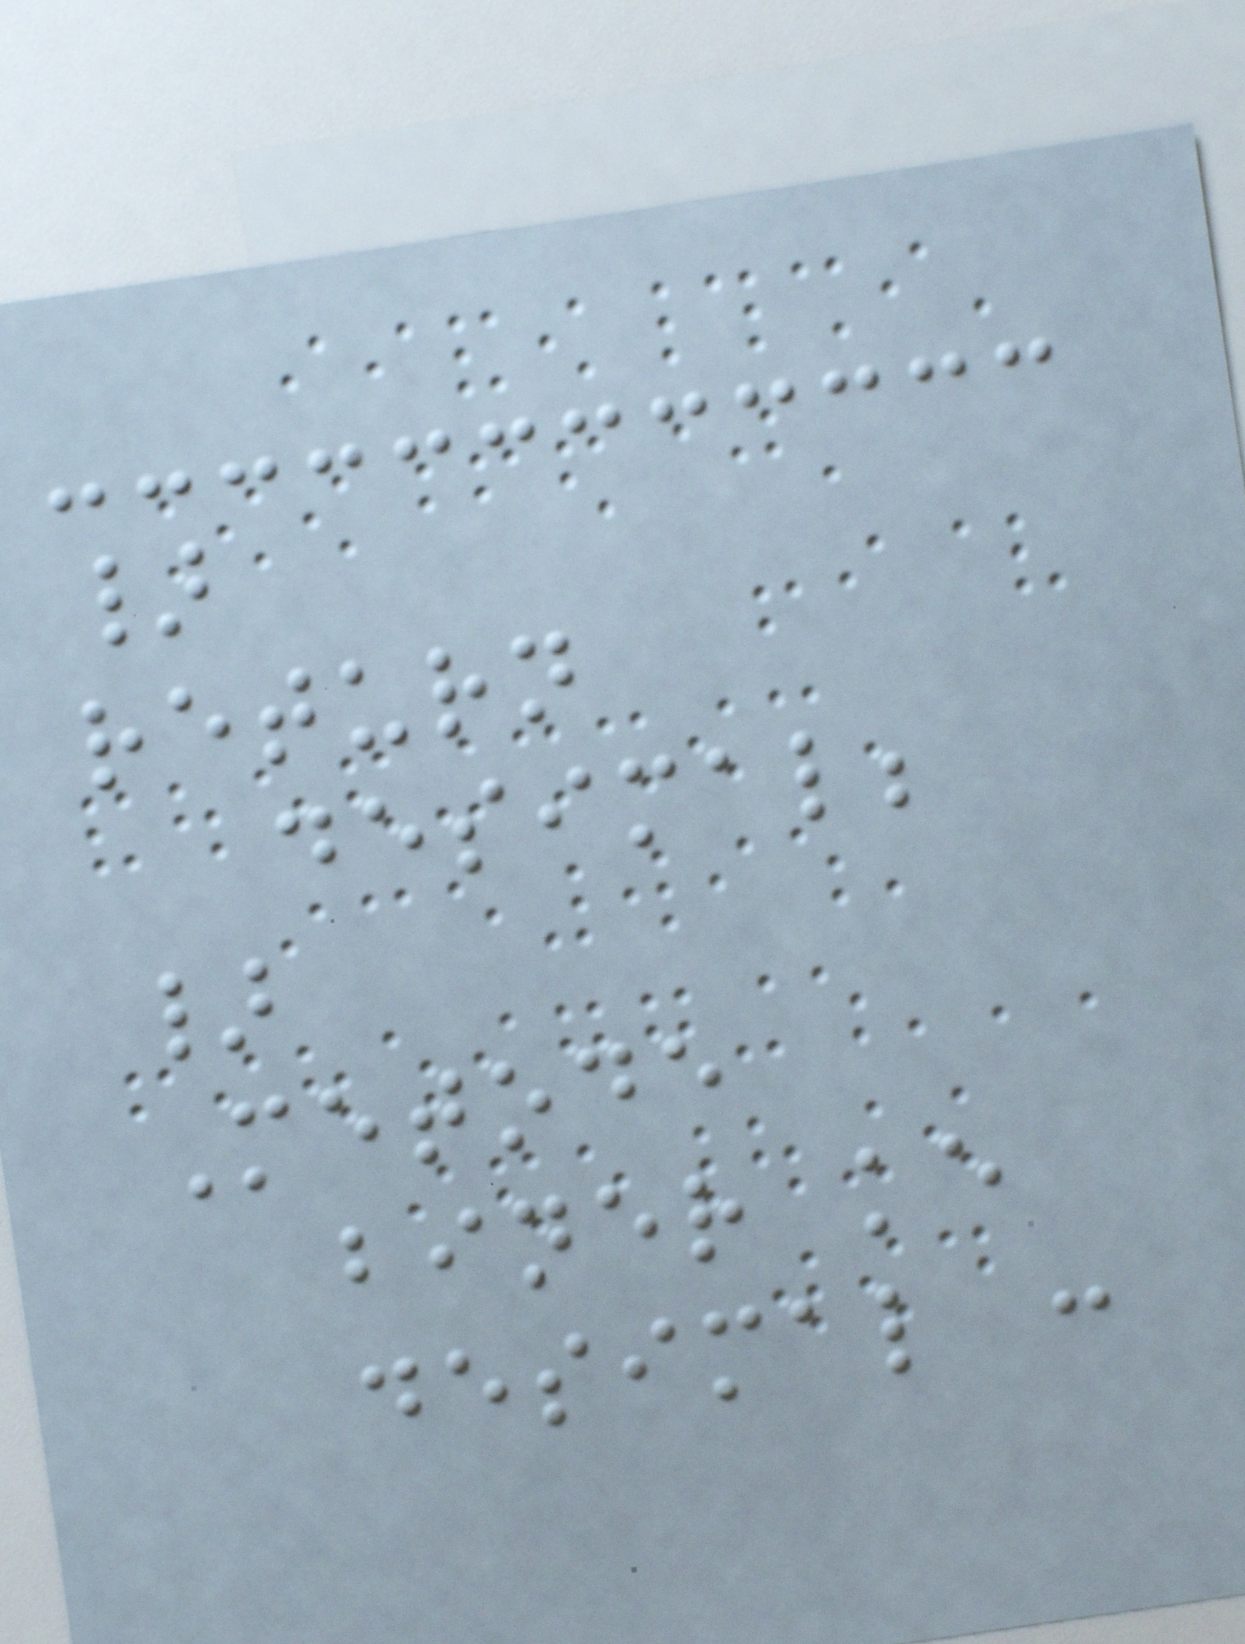}
return
desimal;
}
Metode
biner ke
desimal :
